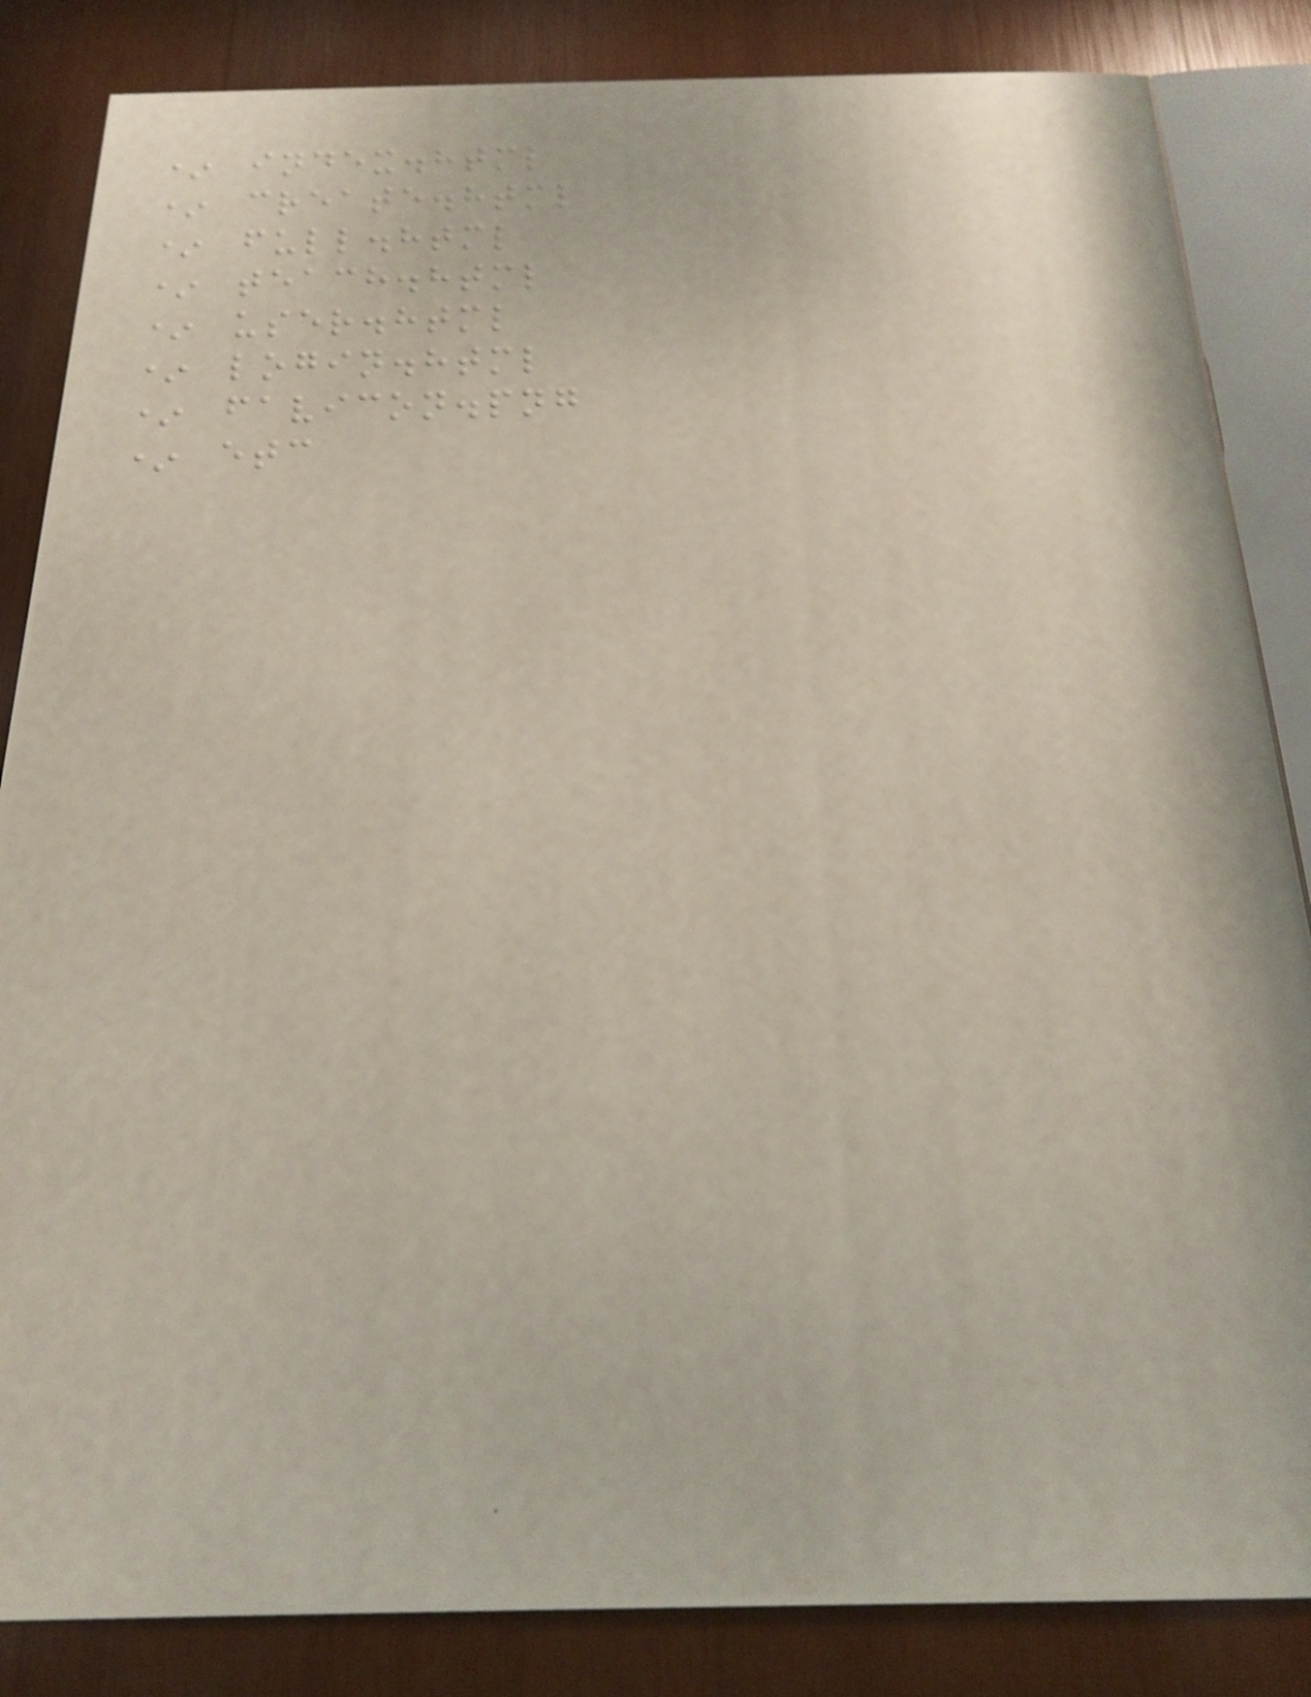* index.html
* create.html
* full.html
* teach.html
* user.html
* login.html
* favicon.png
* etc
